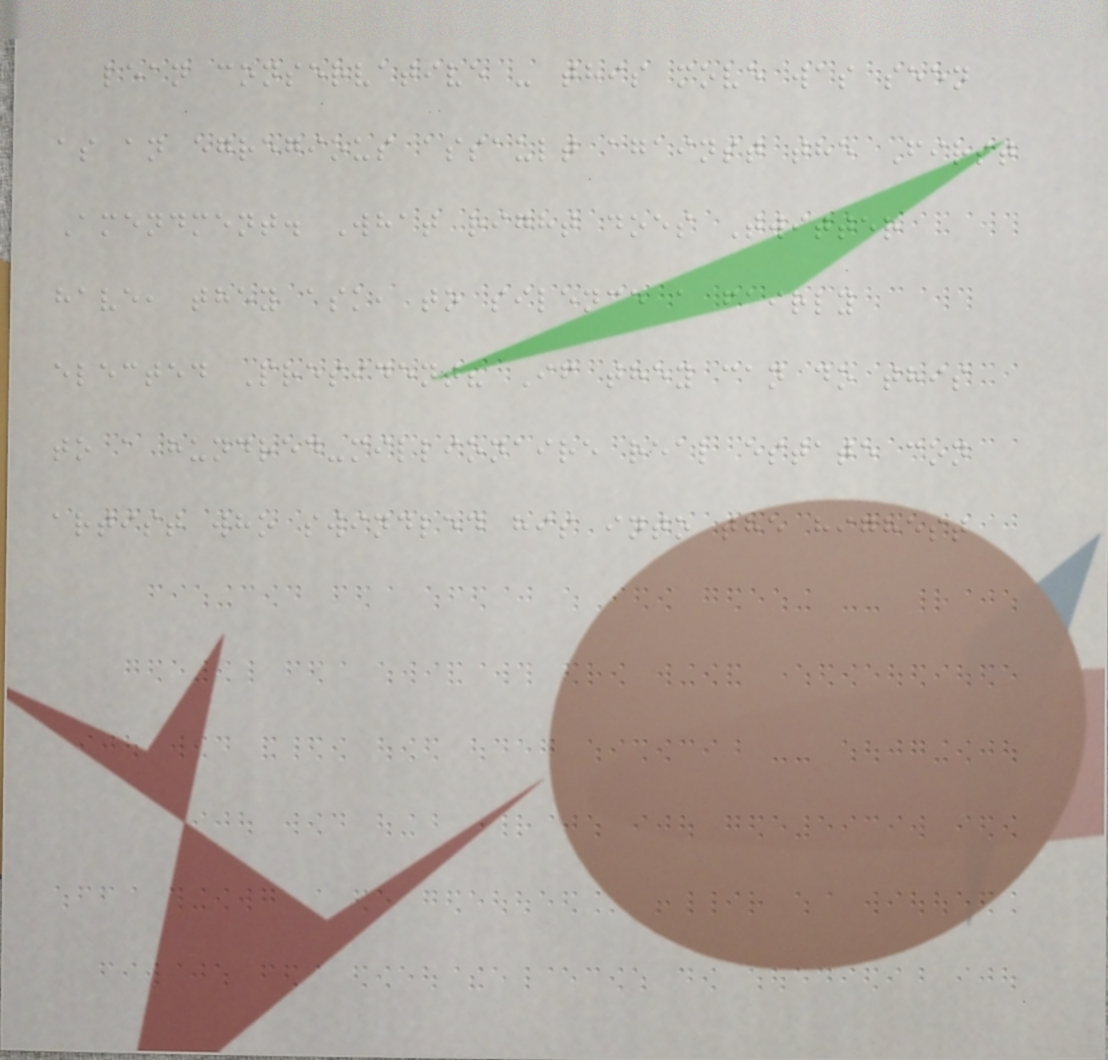lean conservative - this move was seen
as an egregious assault against the First
Amendment. What right does Twitter
have, they ask, to silence a fairly
elected President? If they can do this
to a hundred-millionaire real estate con
artist who swindled his into the highest
